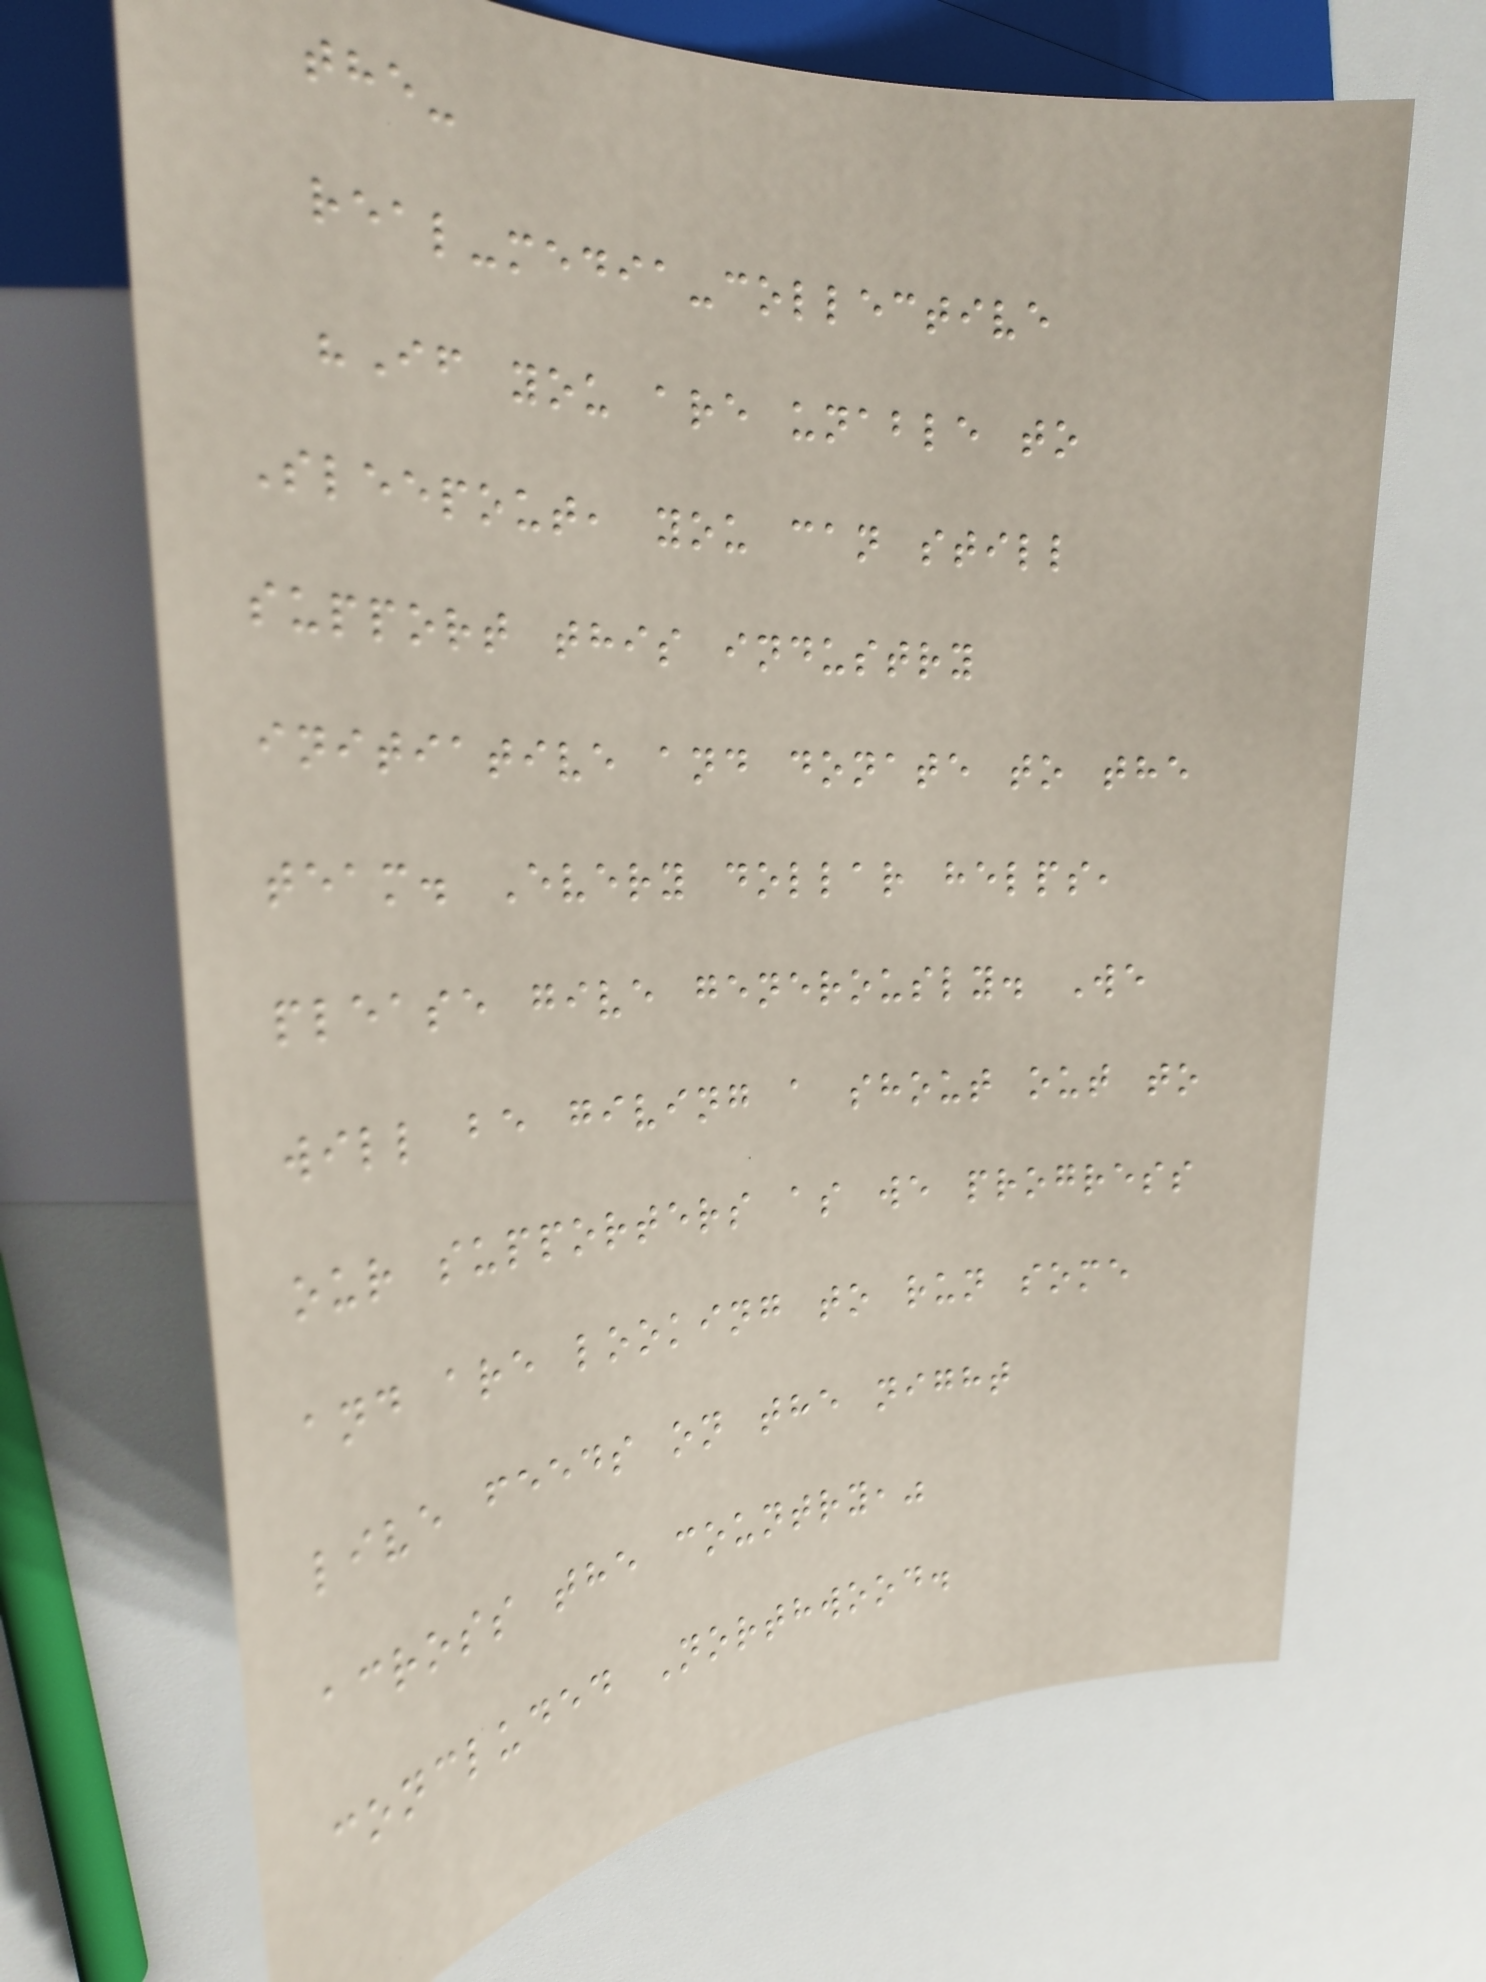the-
real-media-collective
"If you are unable to
Sleepout, you can still
support this industry
initiative and donate to the
team. Every dollar helps,
please give generously. We
will be giving a shout out to
our supporters as we progress
and are looking to run some
live feeds on the night
across the country,"
concluded Northwood.
